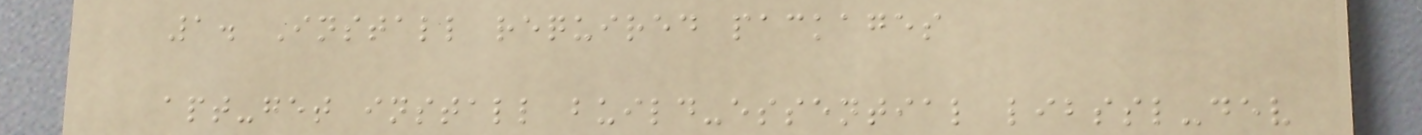1. Install required packages
apt-get install build-essential libssl-dev
